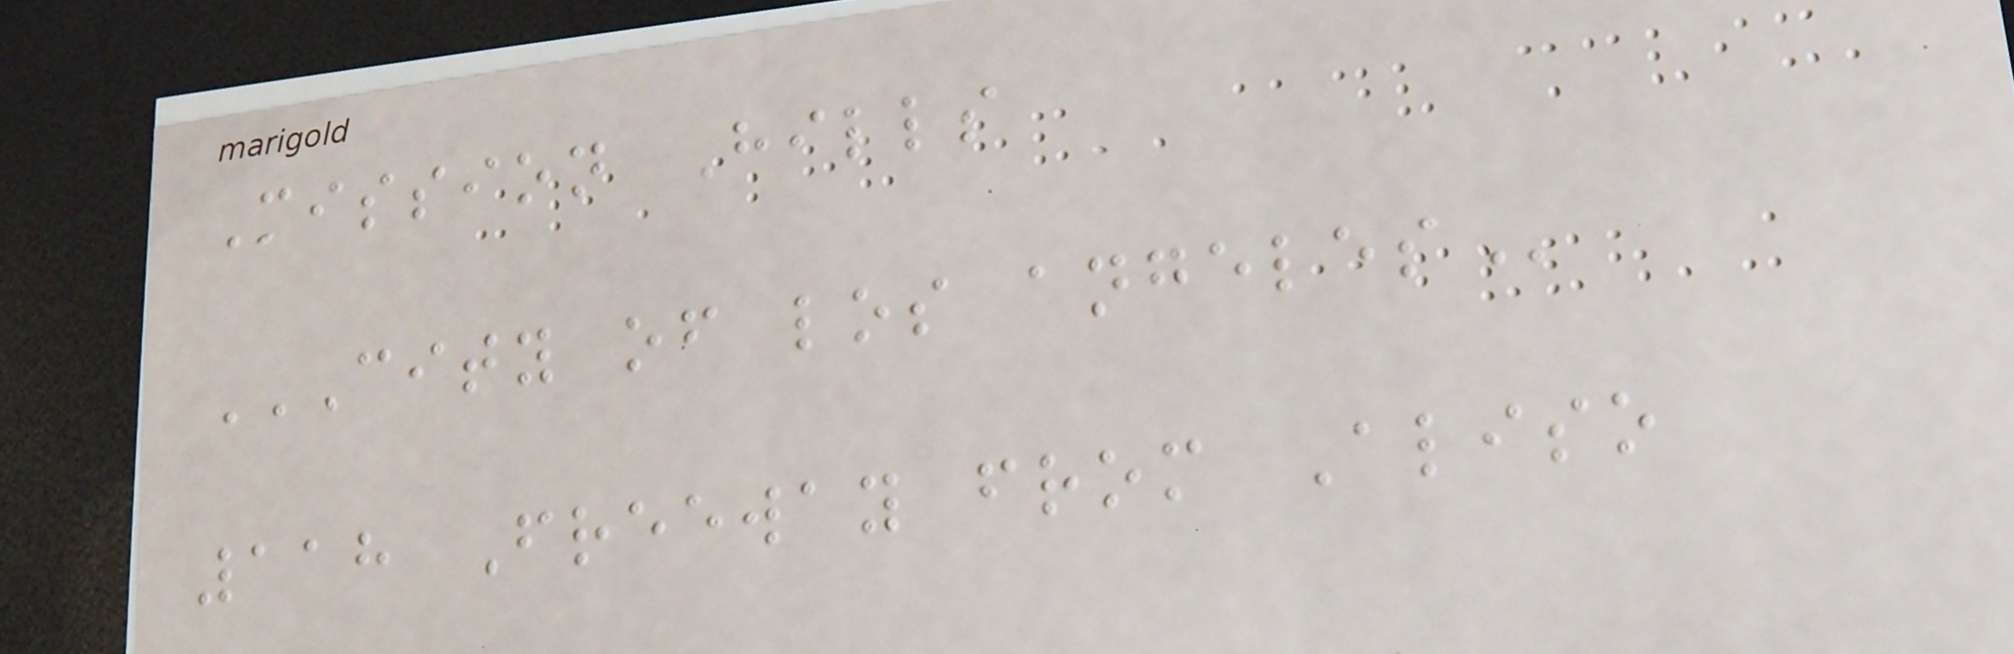Mission Hills
CITY OF LOS ANGELES
118 Freeway from Aliso
